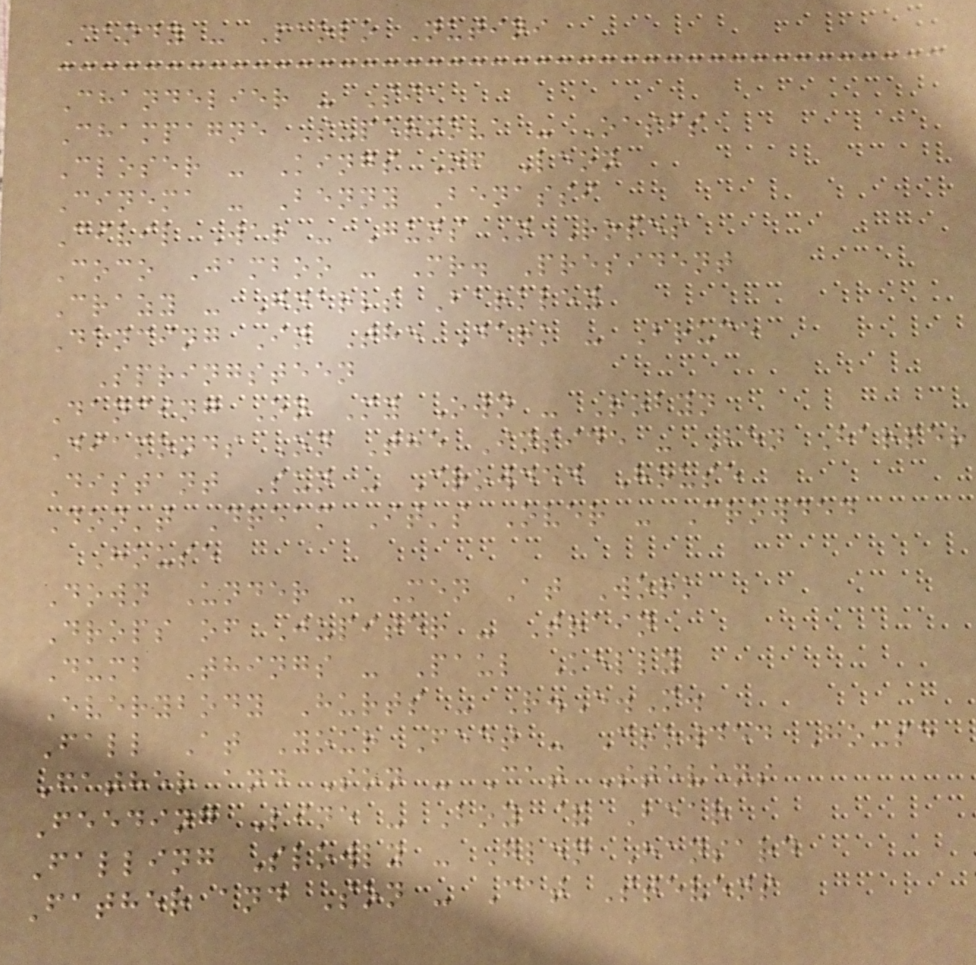Candy - Paolo Nutini
Chandelier - Sia
Champagne Supernova - Oasis
Closer - Kings Of Leon
Cinema - Benny Benassi
Civil War - Guns N Roses
Coco Jamboo - Mr. President
Crazy - Gnarls Barkley
Dancing In The Dark - Bruce
Springsteen
Dancing On My Own - Robyn
Diamonds On The Inside - Ben Harper
Distant Sun - Crowded House
Don't Dream It's Over - Crowded
House
Down Under - Men At Work
Drops of Jupiter - Train
Dumb Things - Paul Kelly
Everybody Hurts - R.E.M.
Fall At Your Feet - Crowded House
Father and Son - Cat Stevens
Feeding Line - Boy & Bear
Falling Slowly - Glen Hansard
Father and Son - Cat Stevens
